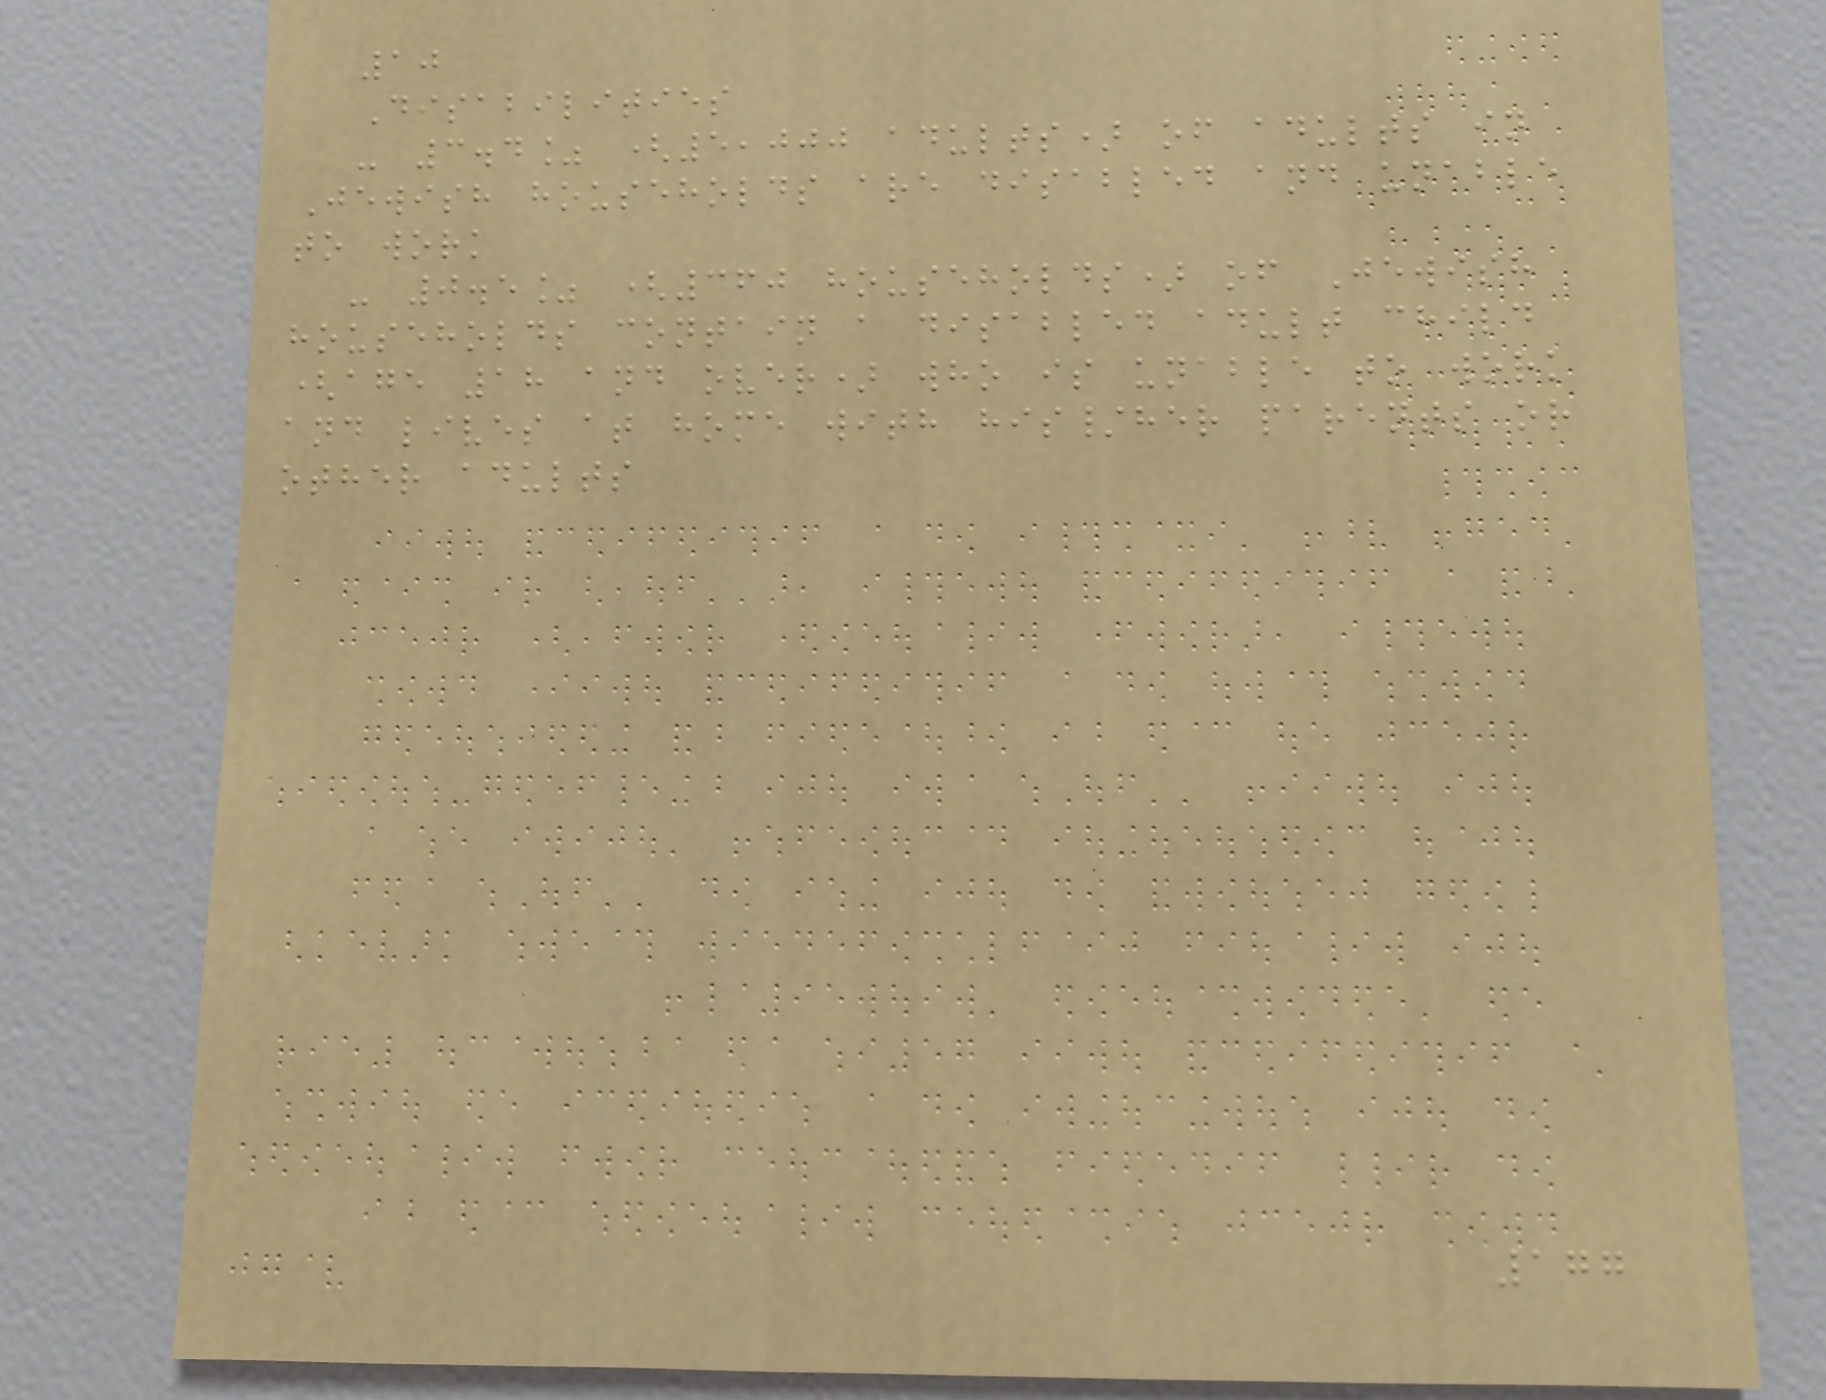10
Disabilities
- 3.4% (5,000 adults) of adults in
Jewish households are disabled and unable
to work
- 0.5% (360 households) of Jewish
households contain a disabled adult child
(age 18 and over) who is unable to work
and lives at home with his/her parents or
other adults
177
